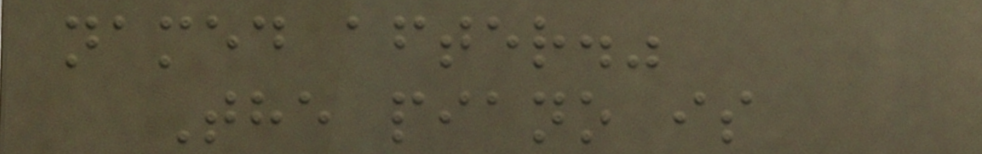named after."
The piano is
